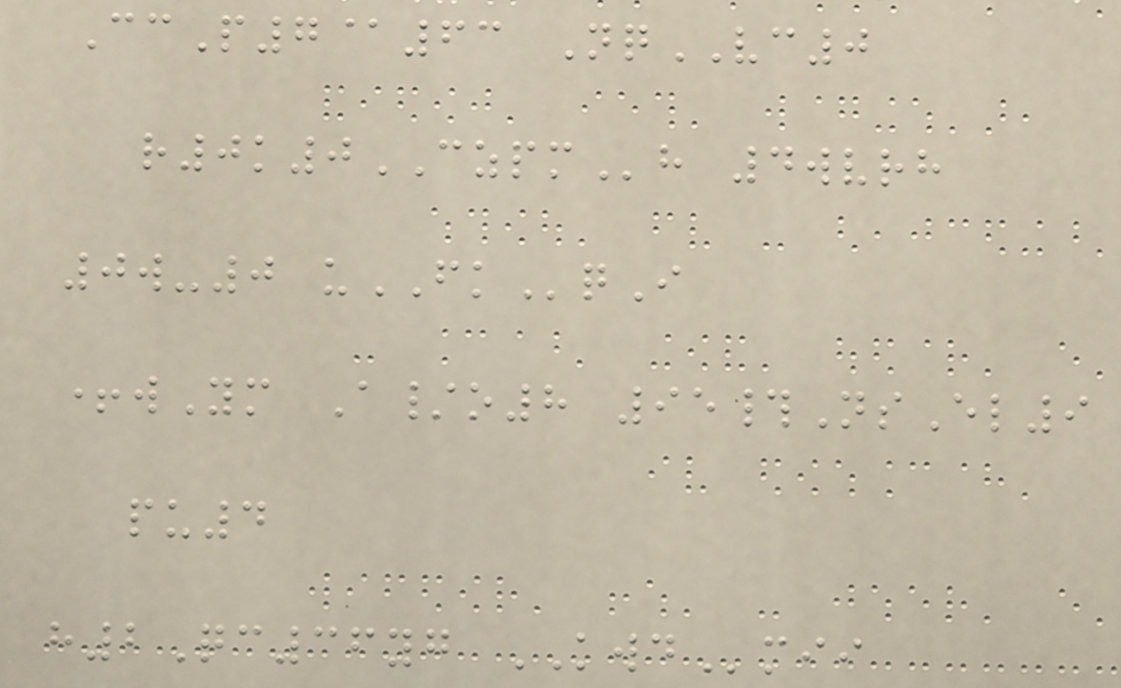CcP7@63 NqVC0
r0k0CZPMh 4wvrh
0w-0 uFKqI
+wYm A/o8 95#NsEl9
pu4
h2Qc36yg KWDmii
